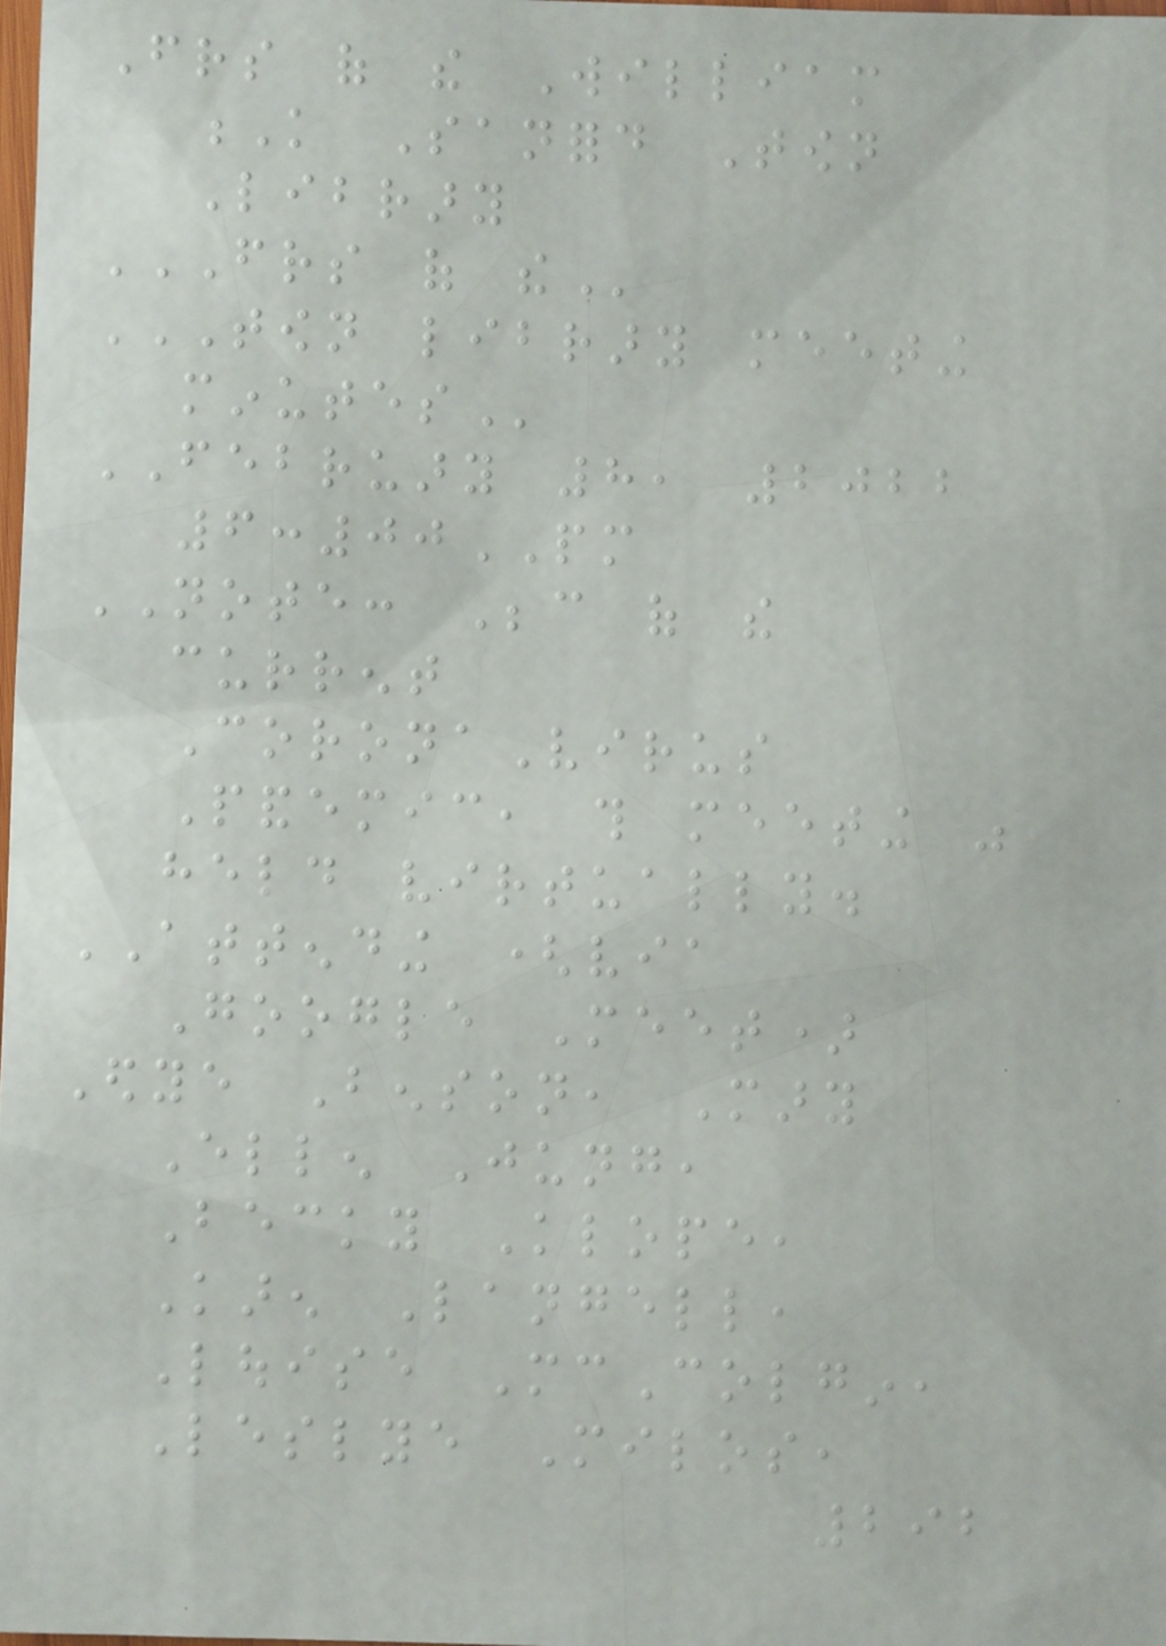Friends of the William
K Sanford Town
Library
FRIENDS OF THE
TOWN LIBRARY MEETING
MINUTES
FEBRUARY 8, 2022
6:00PM
NOTE: Because of the
current
CoronaVirus
Pandemic, this meeting was
held virtually.
ATTENDING (via
Google Meet)
Edye Benson, Mary
Ellen Jung,
Becky Klope,
Karen Langell,
Louise McColgin,
Leslye Milos,
292
